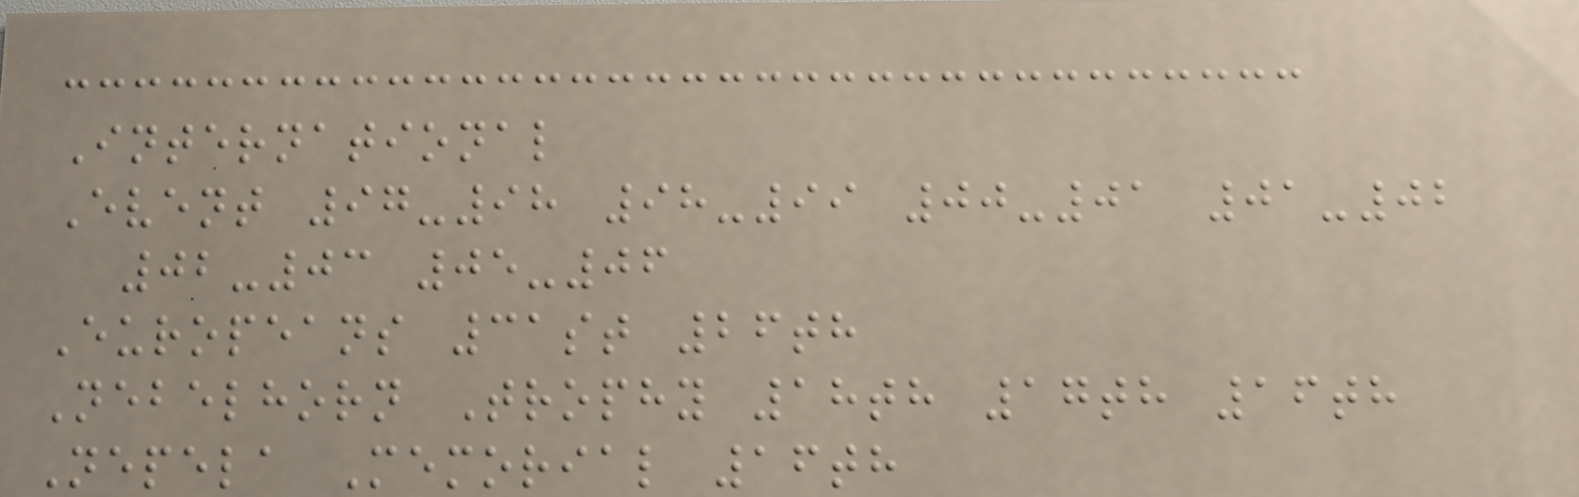International
Event 97-98 98-99 00-01 01-02
02-03 05-06
Europeans 31st 26th
Nebelhorn Trophy 18th 17th 16th
Nepela Memorial 16th
